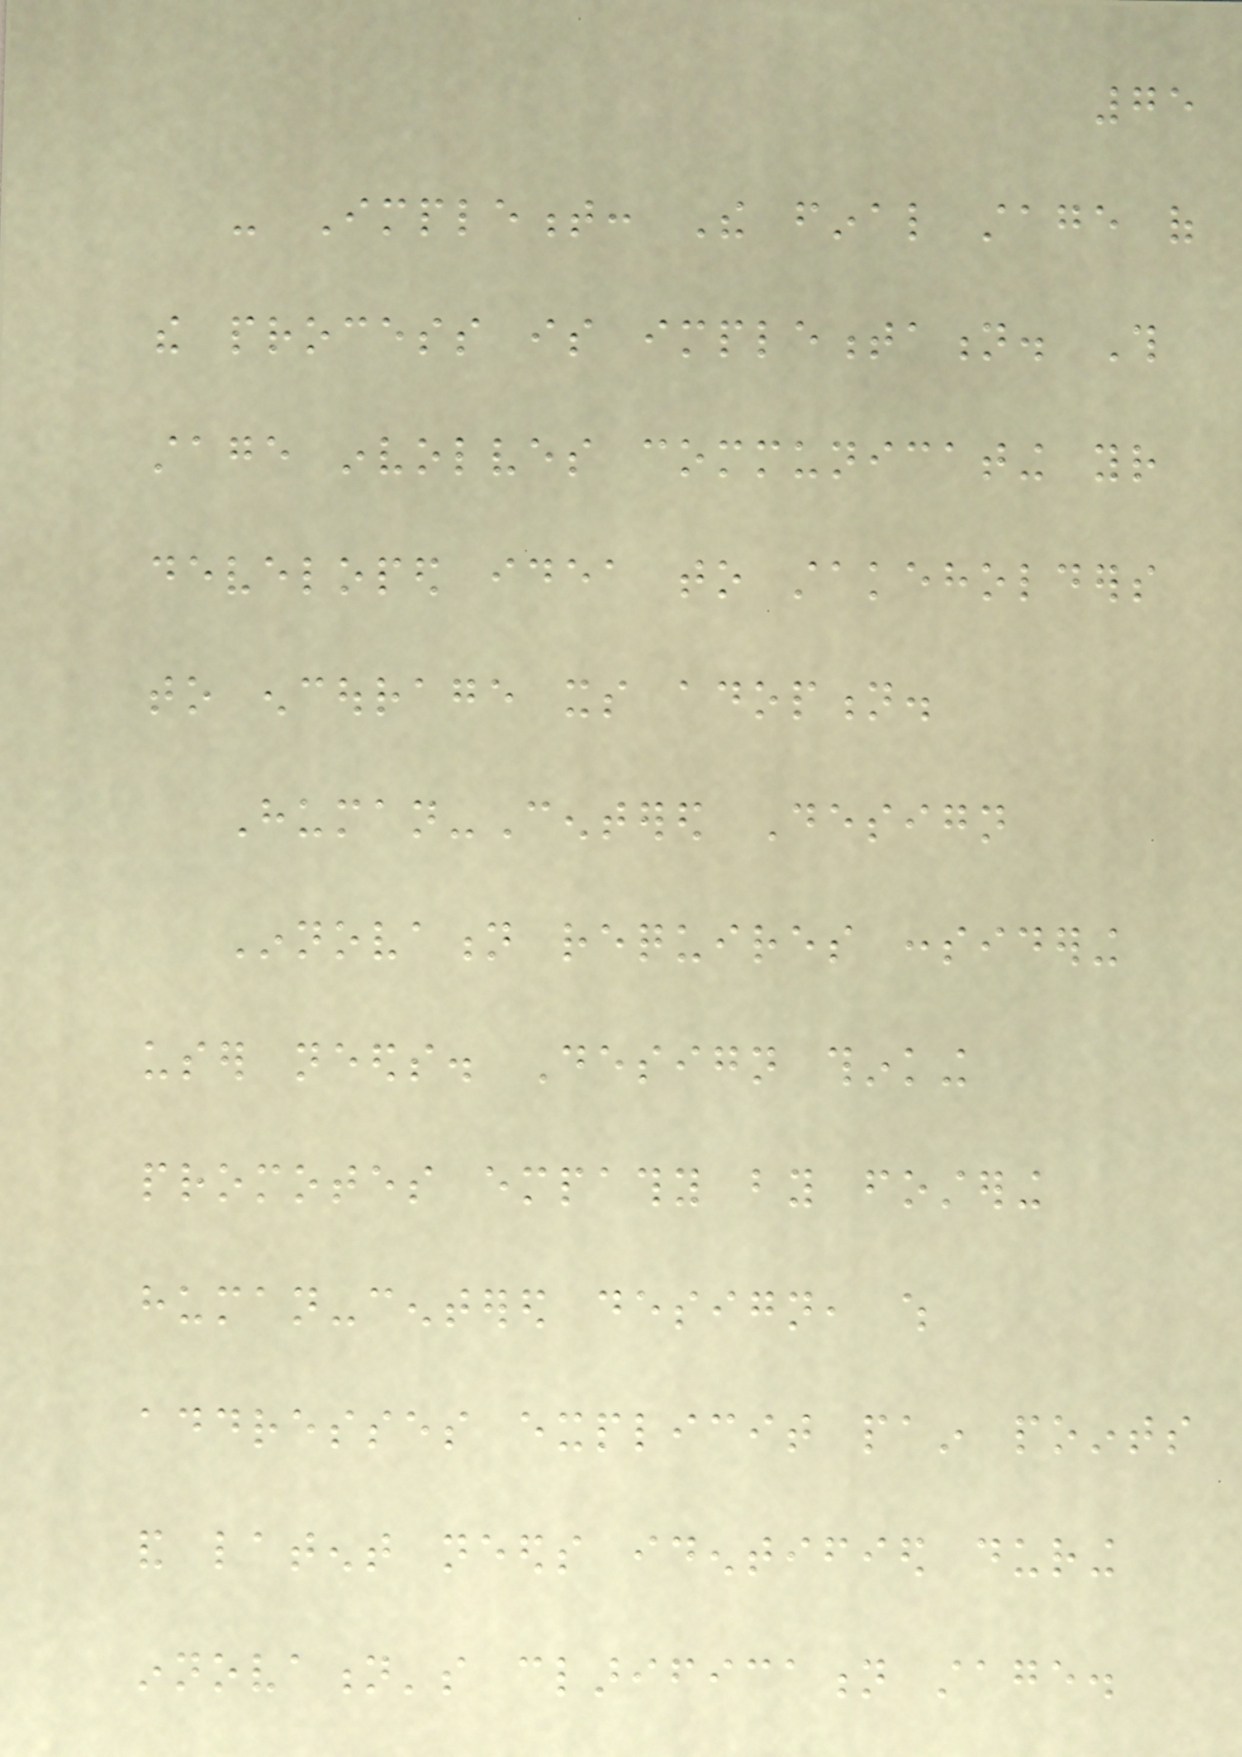75
- Implement: The final stage of
the process is implementation. This
stage involves communicating your
developed idea to stakeholders
to encourage its adoption.
Human-Centered Design
Innovation requires considering
user needs. Design thinking
promotes empathy by fostering
human-centered design, which
addresses explicit pain points
and latent needs identified during
innovation's clarification stage.
